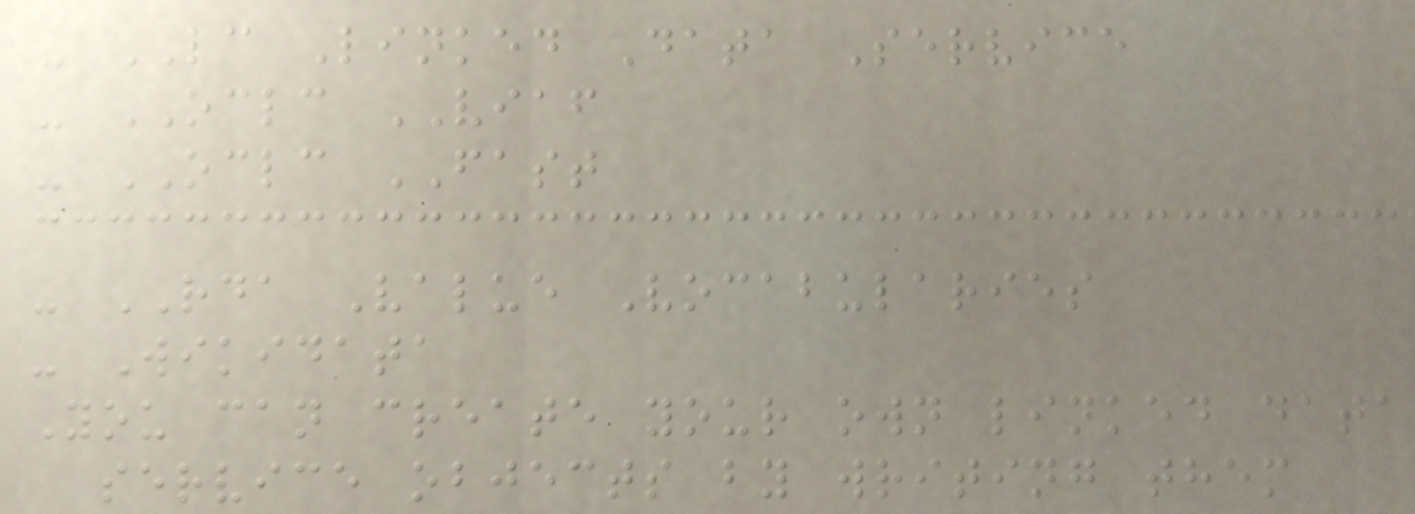- LC Linked Data Service
- OCLC VIAF
- OCLC FAST
- RDA Value Vocabularies
- Wikidata
You can create your own linked data
service objects by writing them
